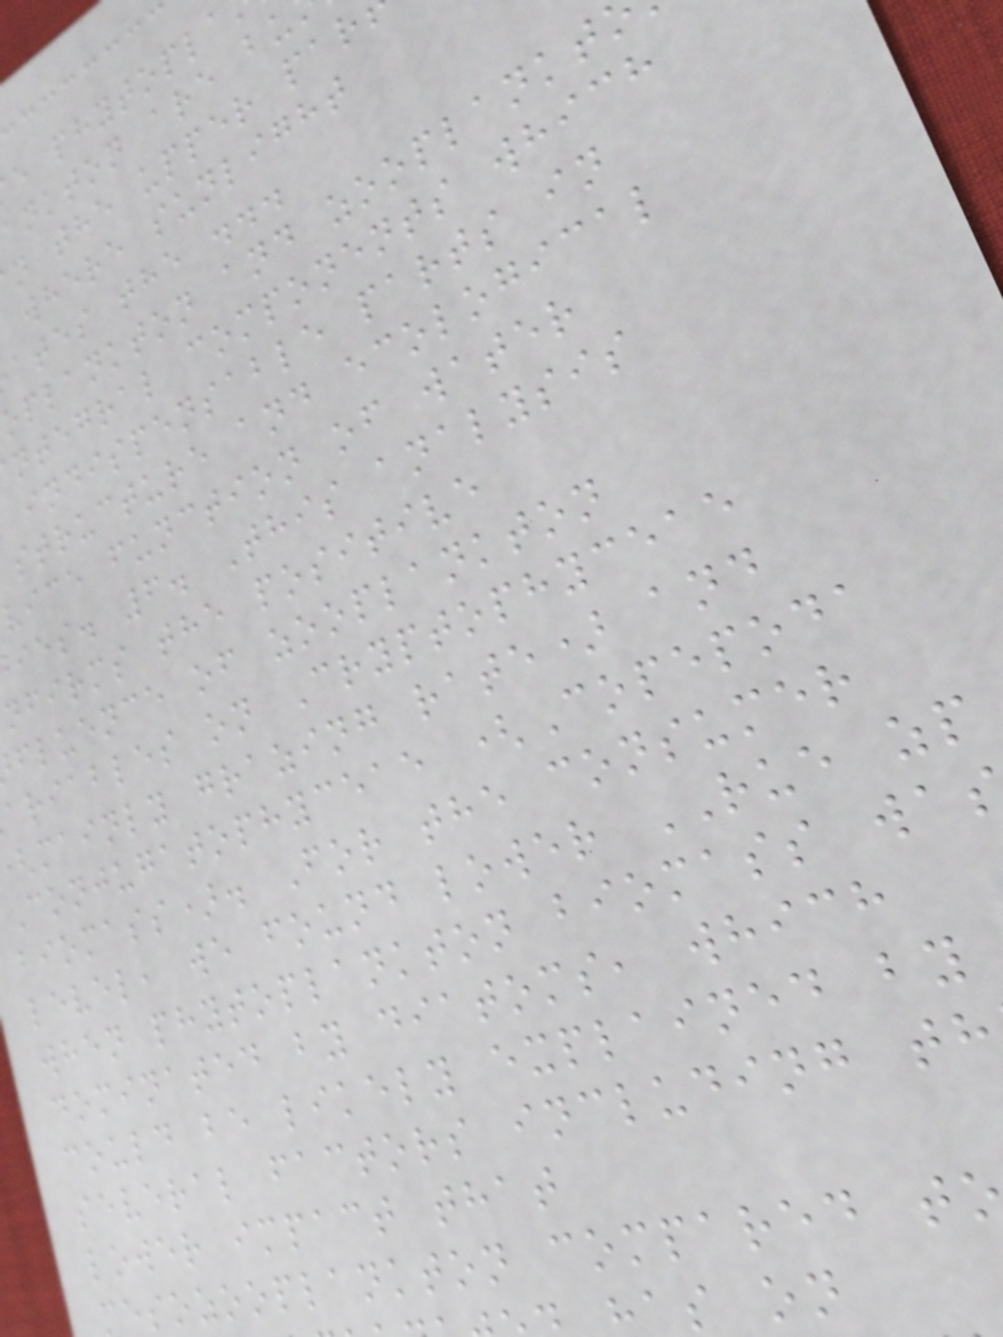e phytopla
nkton are bu
n the upper par
where sunlight
ates the ...
oplankton and zooplankt
ntegral components which
indispensable parts in
structure and ecological
vice function of water
ies. 6. This analysis
nfirms the positive
fluence of zooplankton
ariables on Cryptophyceae
mainly grazing rate) and
Conjugatophyceae (Copepoda
biomass). For the consumer
level, we found lower RUE zp
when phytoplankton biomass wa
dominated by diatoms, which
could be likely explained by
several factors including th
lower impact that
mesozooplankton compared t
